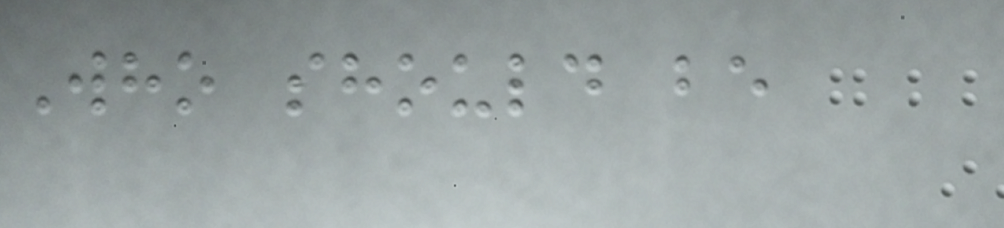Who should be
